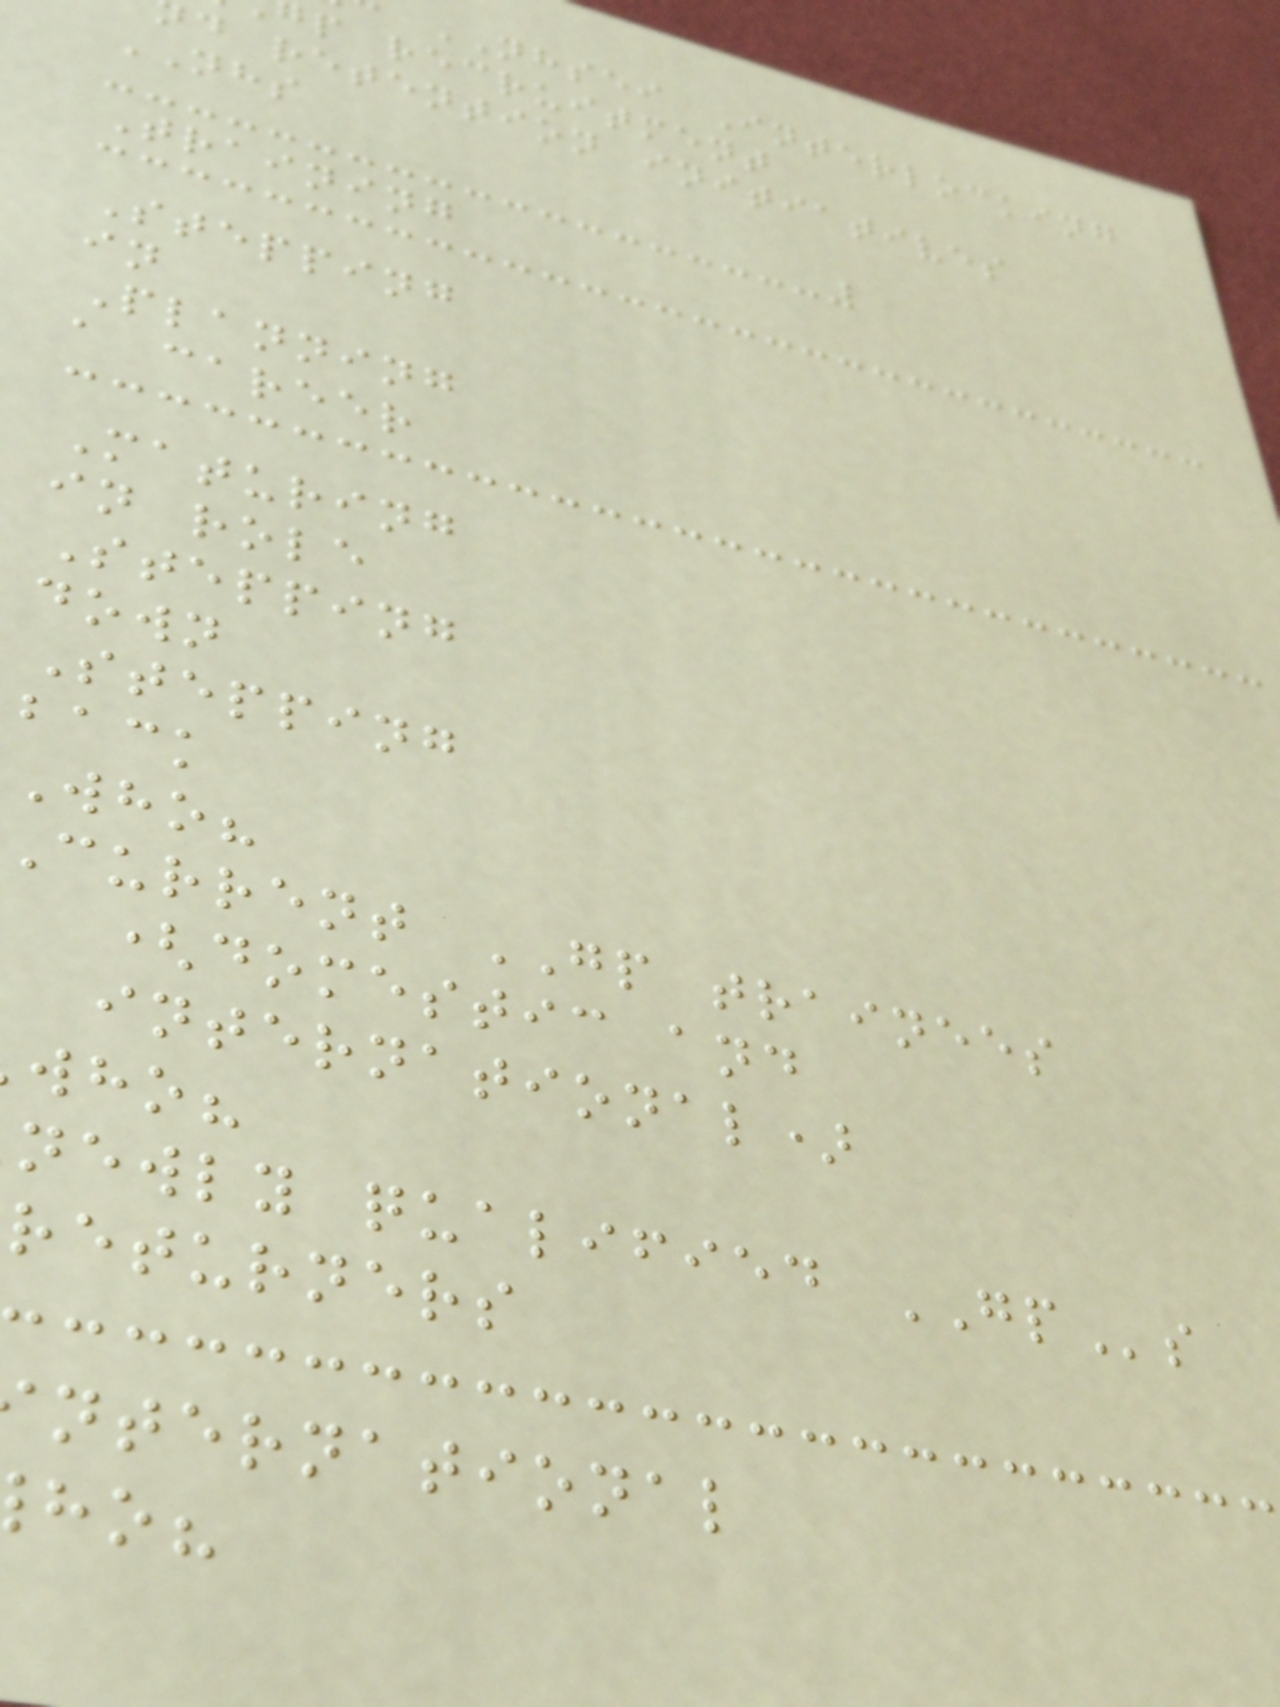NHSEI Interlocking
p recruitment
d retention initiatives
NHS
Training
Stepping
in
Planning
a career
Maturing
in role
Stepping
down
Stepping
back
Who?
current GP trainees
(domestic and
international)
who?
newly qualified GPs
returners
nternational
